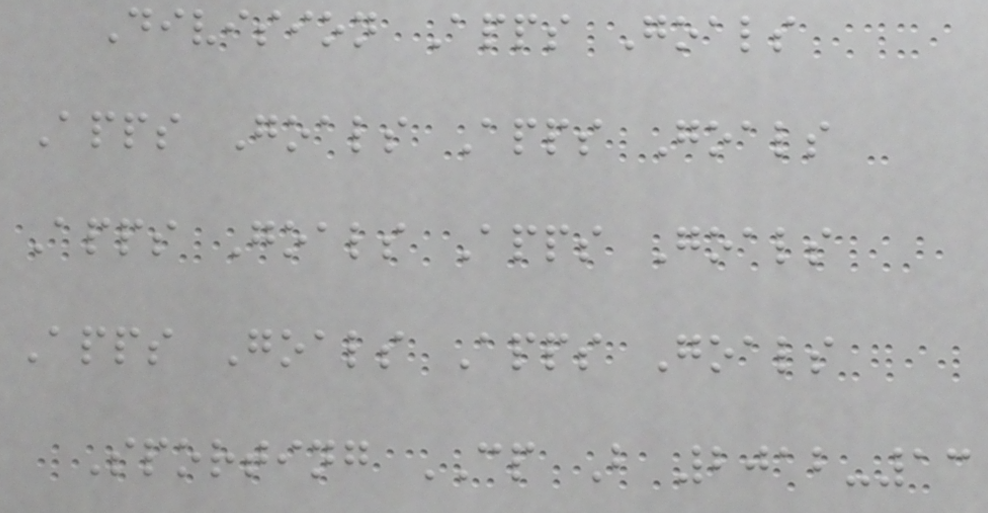Division Apps Goals
Apps Goals Apps Goals
Apps Goals Apps Goals
Apps Goals Apps Goals
Sporting CP B 2012-13
